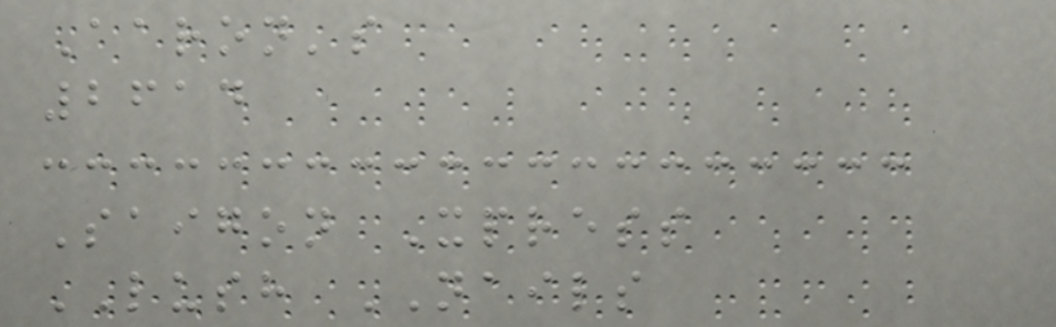Aaron's
2614
Saigon Xpress
LUSH NAILS
